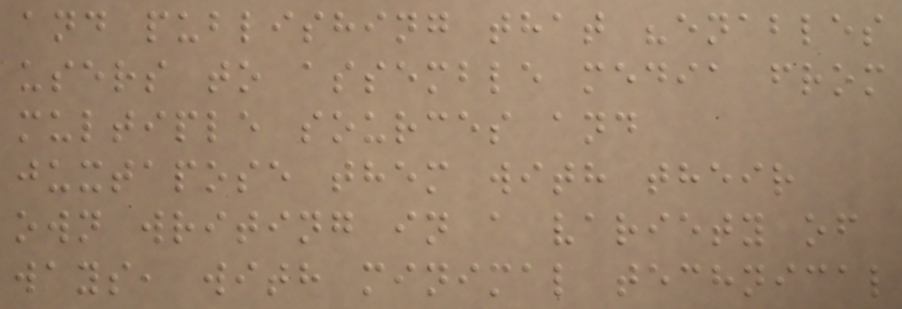and publishing that "enables
users to assemble media from
multiple sources and
juxtapose them with their
own writing in a variety of
ways, with minimal technical
